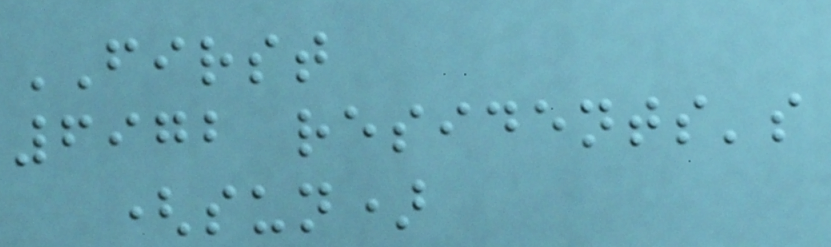FIRST
6972 residents's
(sun)
